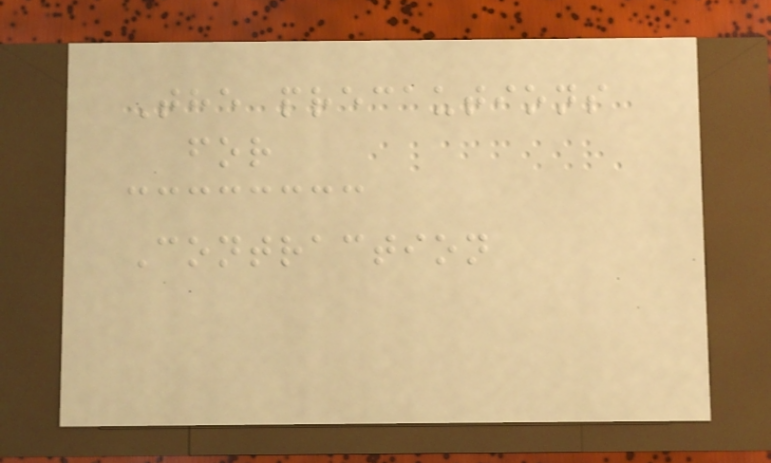The precautions
for
Contraction
